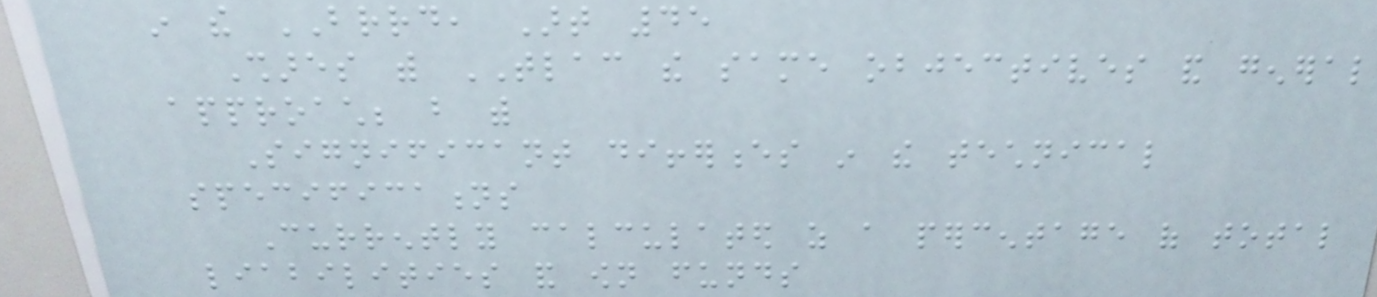in the BRRD, Art 45
Shares with TLAC the same objectives and general
approach; but with
Significant differences in the technical
specifications
Currently calculated as a percentage of total
liabilities and own funds
